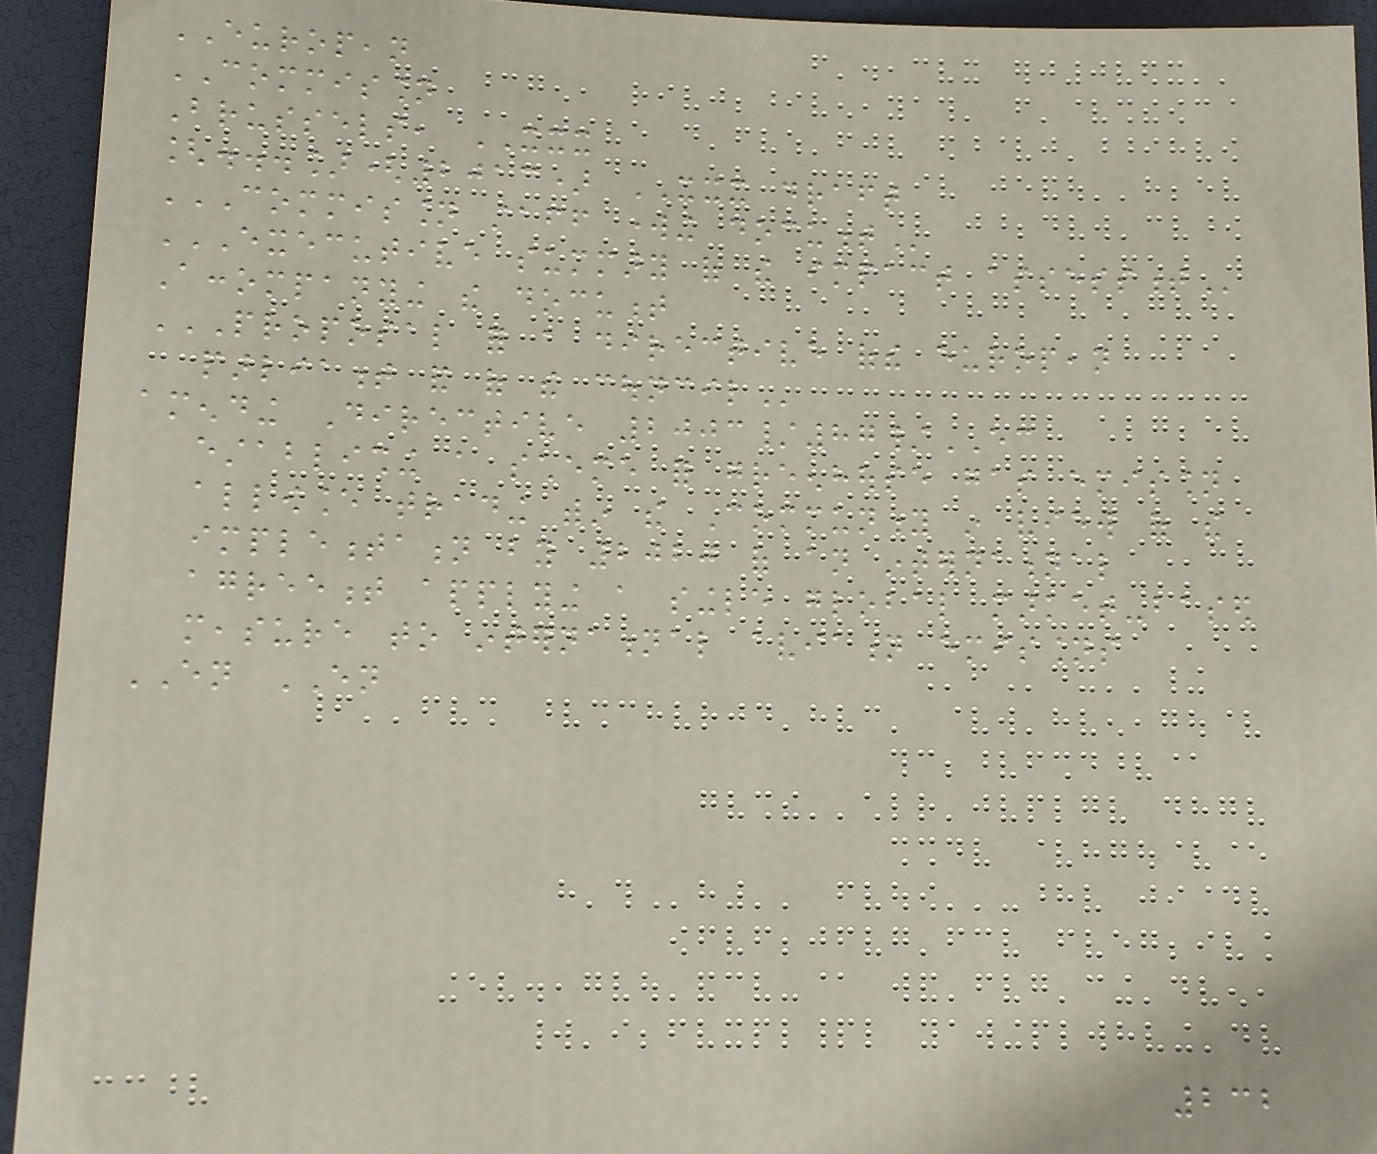EUROPEAN
COMMISSION
Brussels, XXX
[...](2013) XXX draft
COMMISSION STAFF WORKING DOCUMENT
EXECUTIVE SUMMARY OF THE IMPACT ASSESSMENT
Accompanying the document
PROPOSAL FOR A DIRECTIVE OFTHE EUROPEAN
PARLIAMENT AND OF THE COUNCIL
amending Directive 2003/87/EC
establishing a scheme for greenhouse gas emission
allowance trading within the Community in view of the
implementation by 2020 of an international
agreement applying a single global market-based
measure to international aviation emissions
EN EN
232
